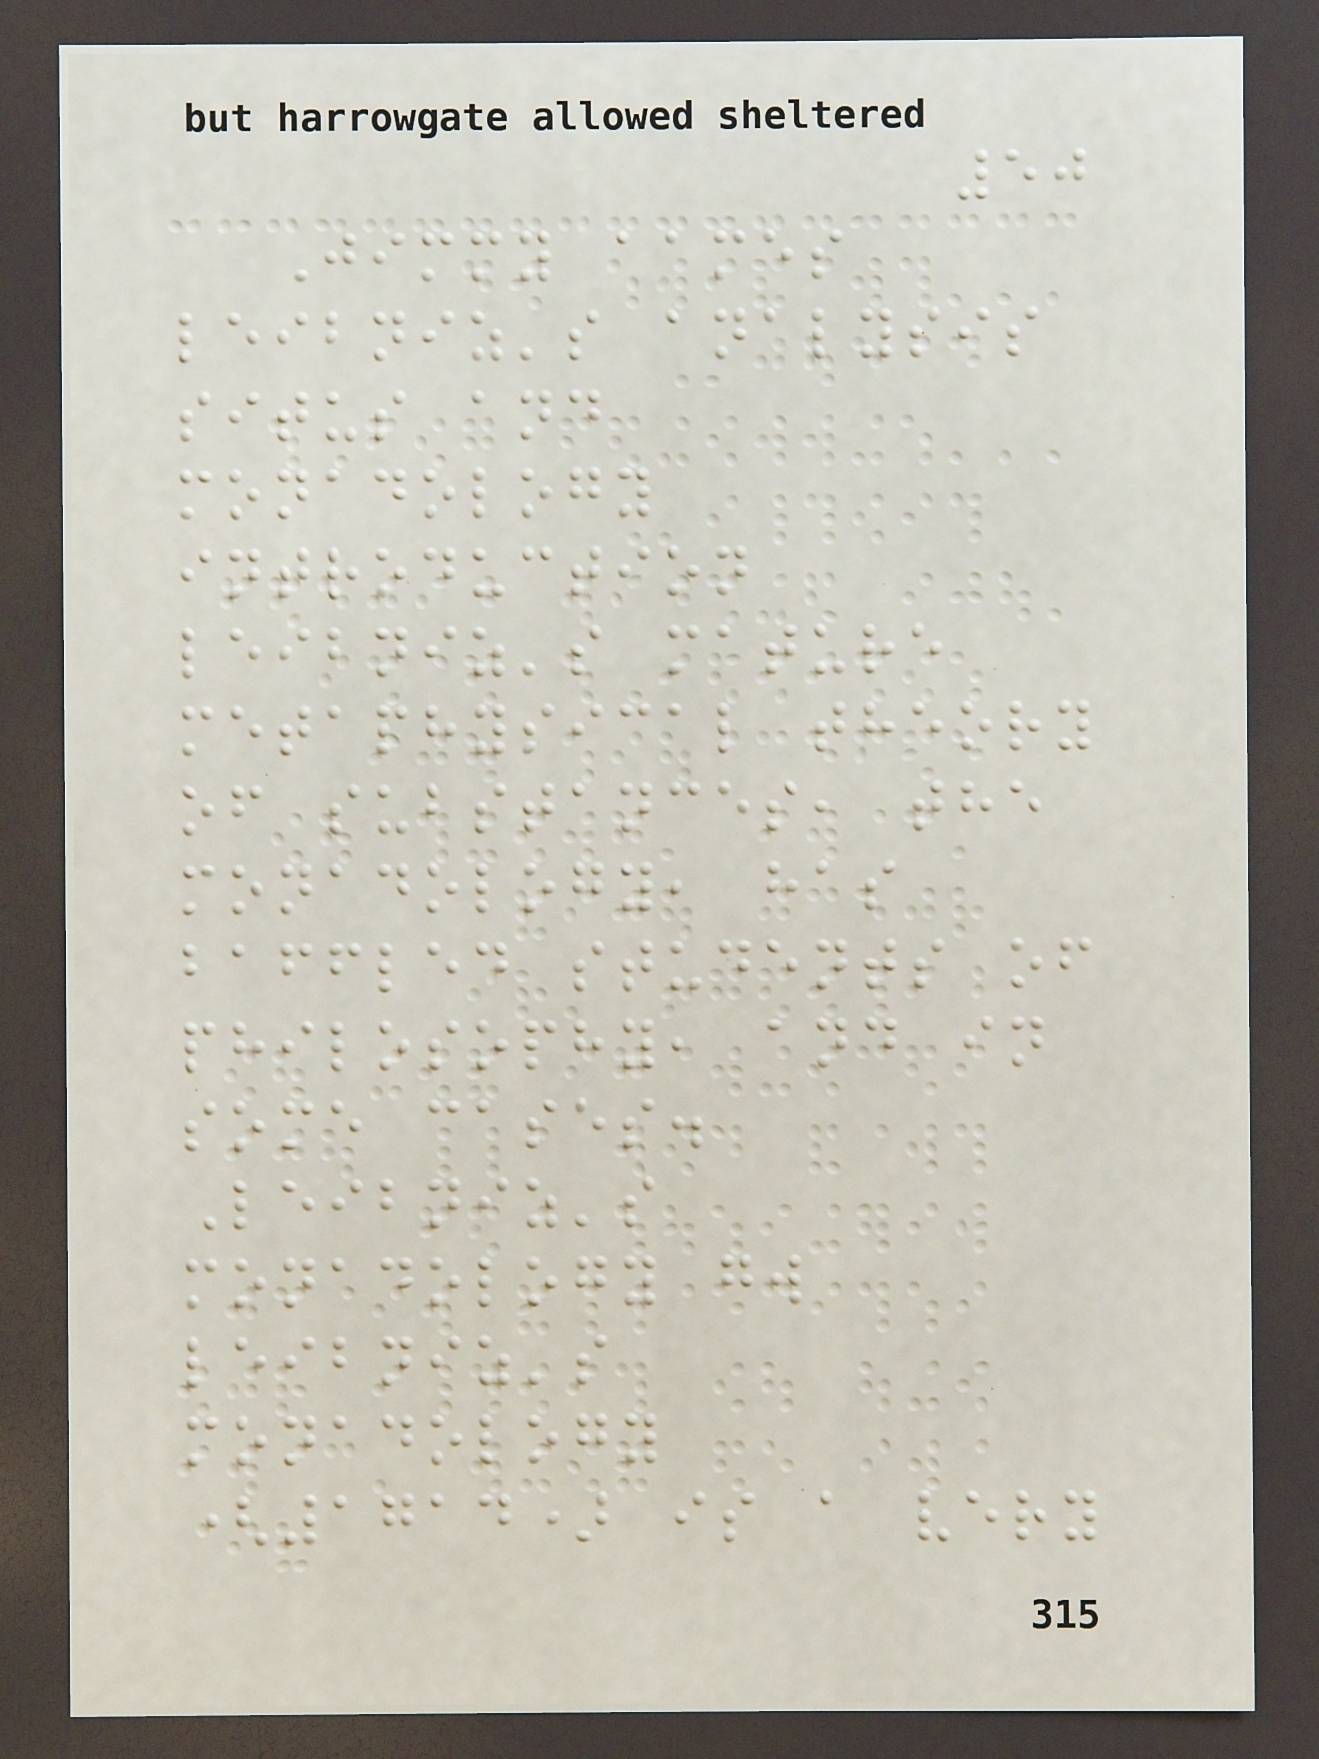50
Jimmy aames
leibniz's analysis
situs and
monadology
introduction
leibniz's mature
metaphysical theory
of substances, the
monadology, has
baffled students of
philosophy, and in
some cases.
Leibniz's
monadology gw
leibniz's
monadology
(1714) is a very
